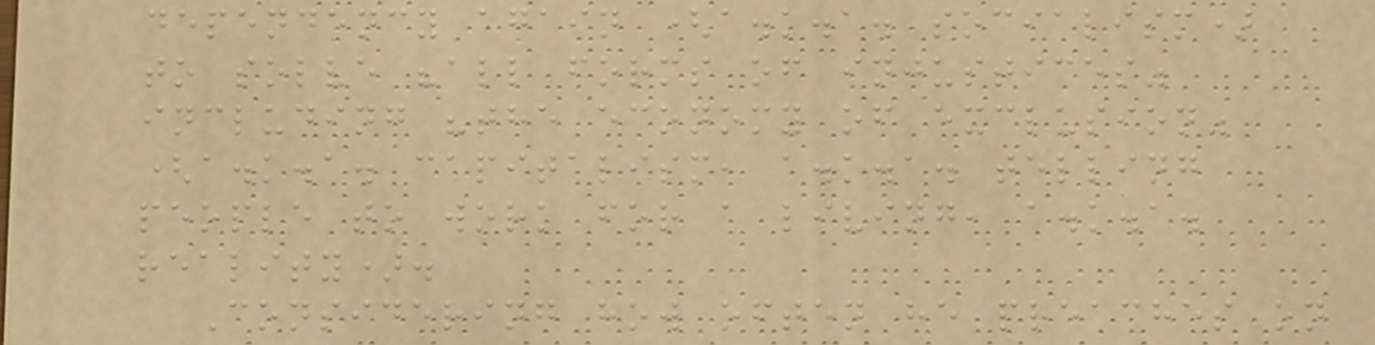dependency again (a.k.a. socialism)
to solve "all forms of injustices"
including "the economy of exclusion"
(a.k.a. capitalism, a.k.a. telling
people to work for a living, a.k.a.
reality).
Considering how often he preaches on
